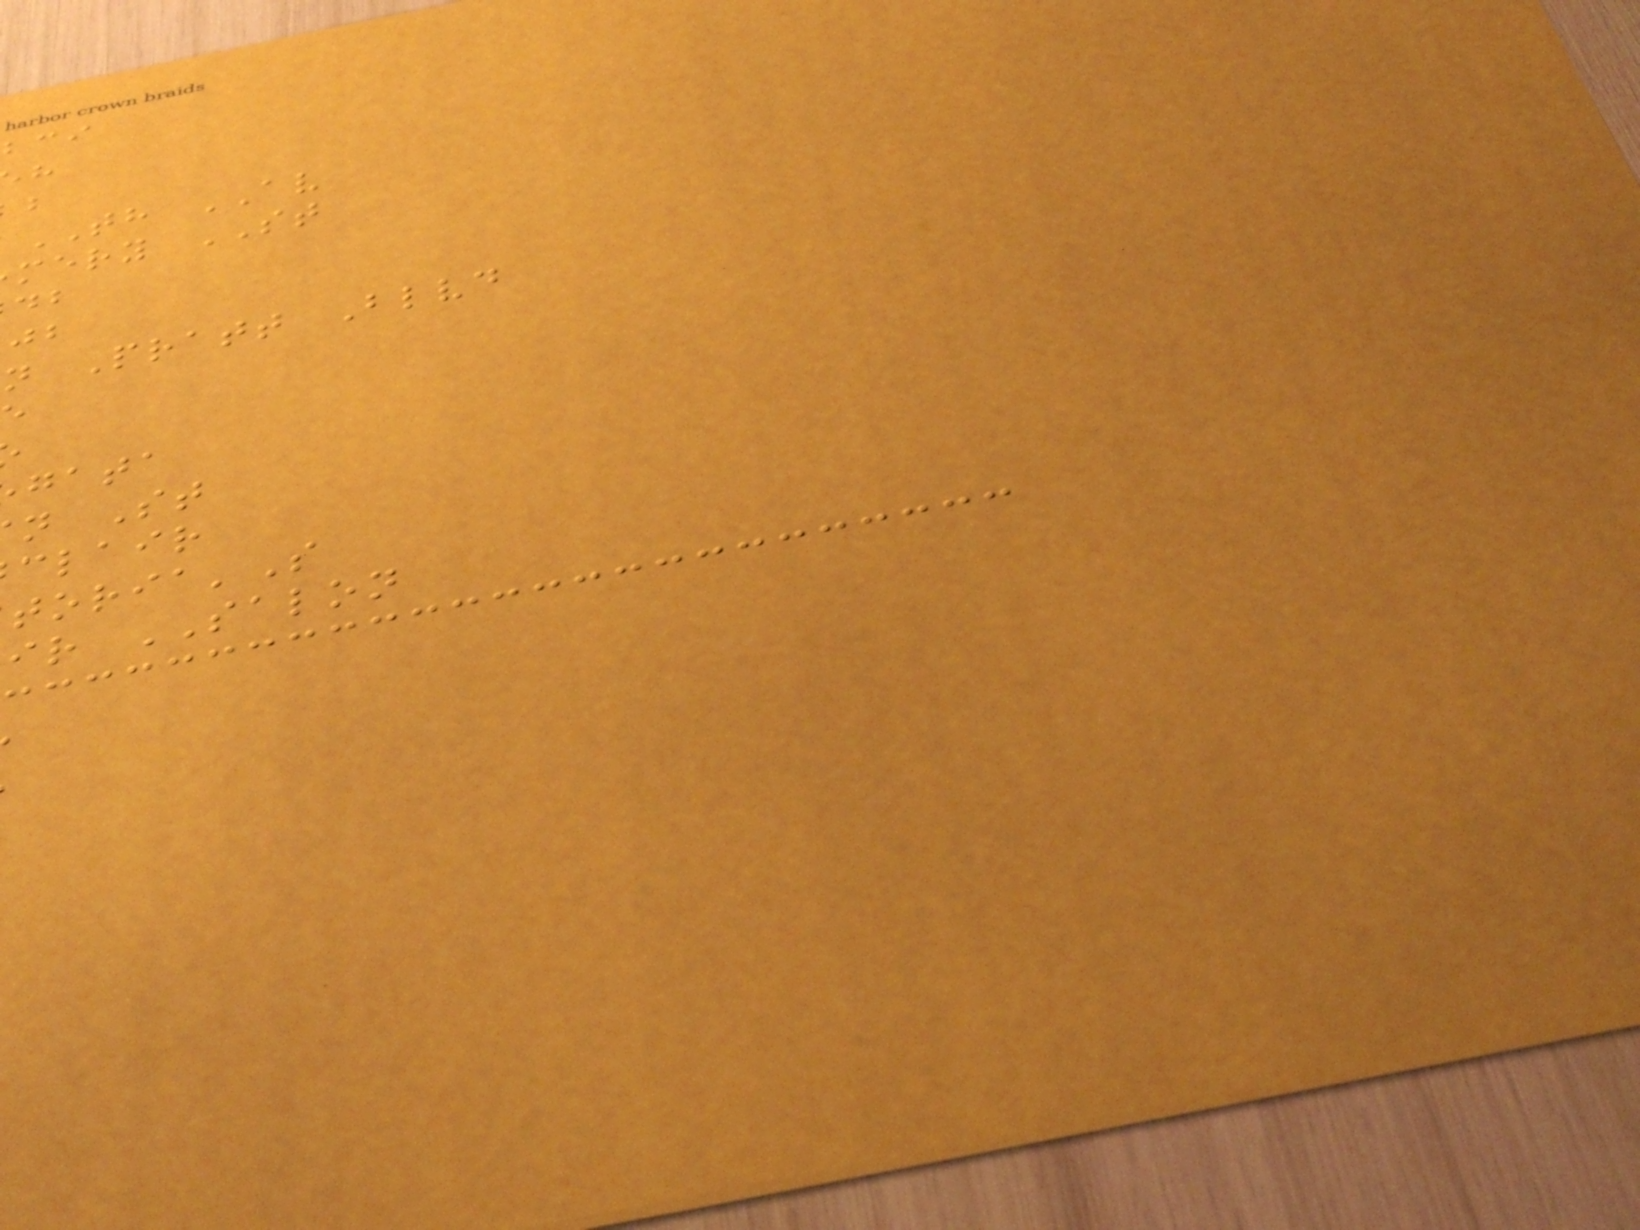TH AV
mery ST
n Pratt Blvd
gata
n St
clair
ir SALON
